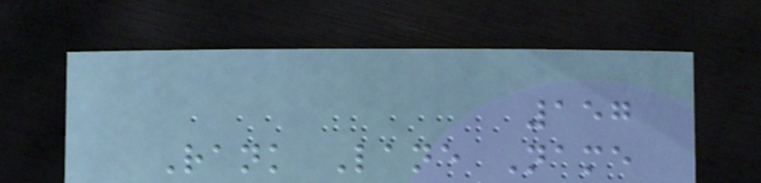157
Rank Lane Name
